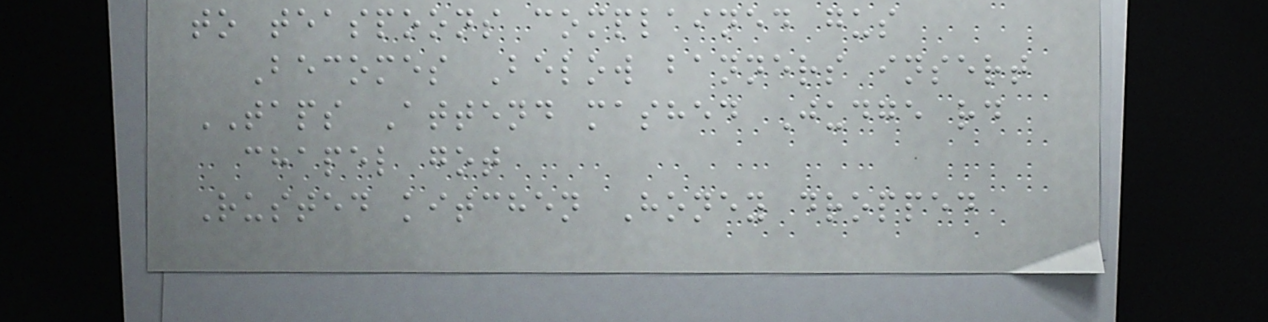to teaspoons complained gus
Becomes Below banners insert
TAPS Attend mashed Judge rd
chapel got
Rusted kitchen Honey dropped
